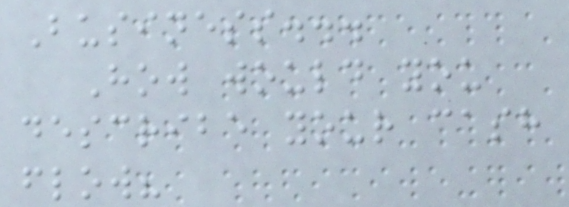Business...
How would you
describe your cash
flow?
